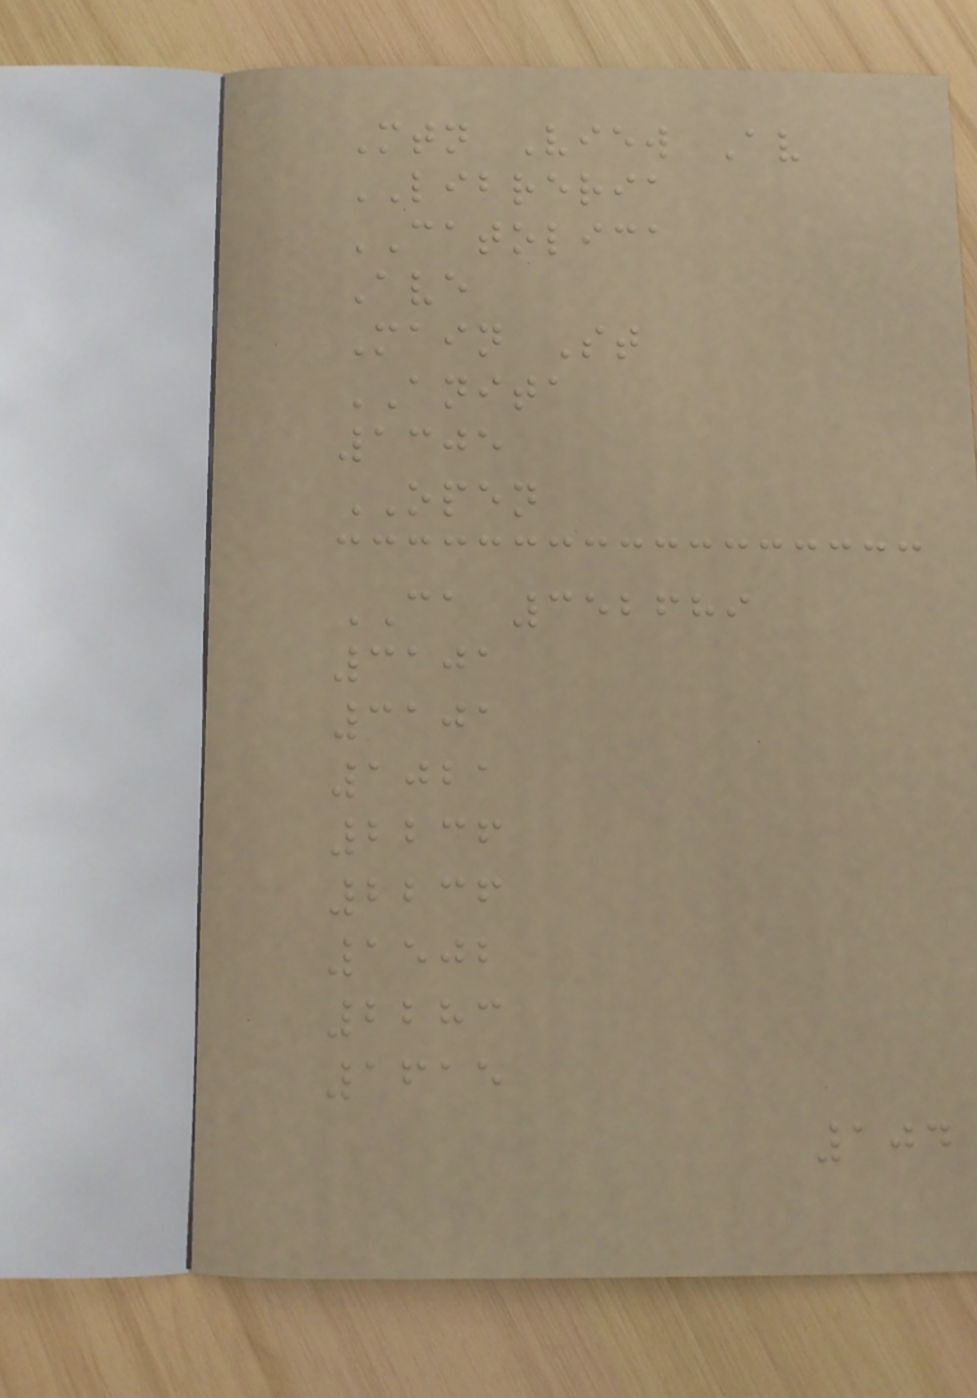Mtn View Av
LIBRERIA
CATOLICA
Ave
Main St
ANITA
1305
OPEN
CA 352689
3101
3101
1021
2236
2236
1502
2283
1615
104
